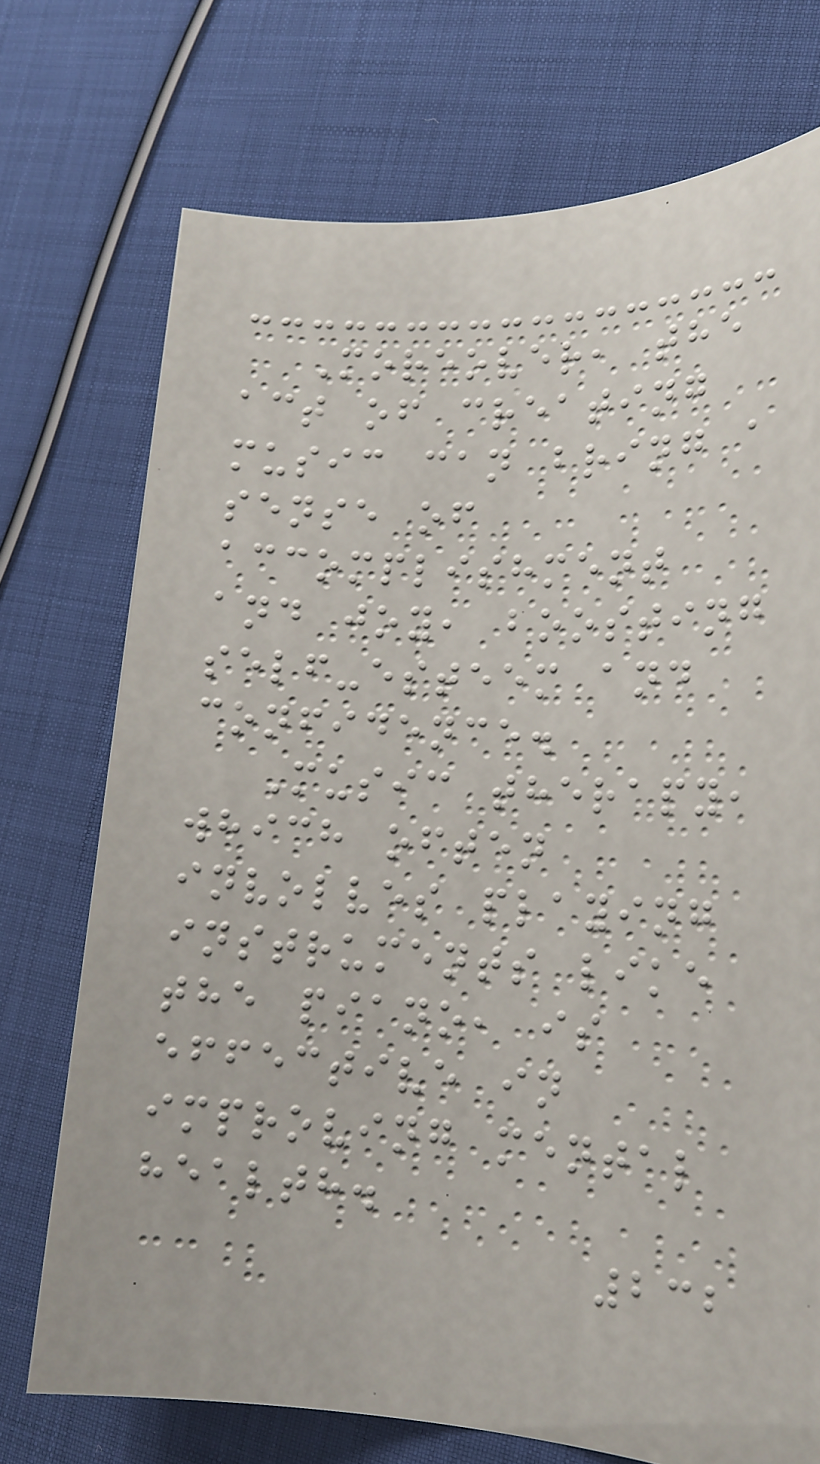Moreover, the
act of creating
music can bring a
sense of
accomplishment
and joy, boosting
self-esteem and
confidence.
Music therapy,
which often
involves playing
instruments like
the piano, is
effective in
improving mental
health.
232
